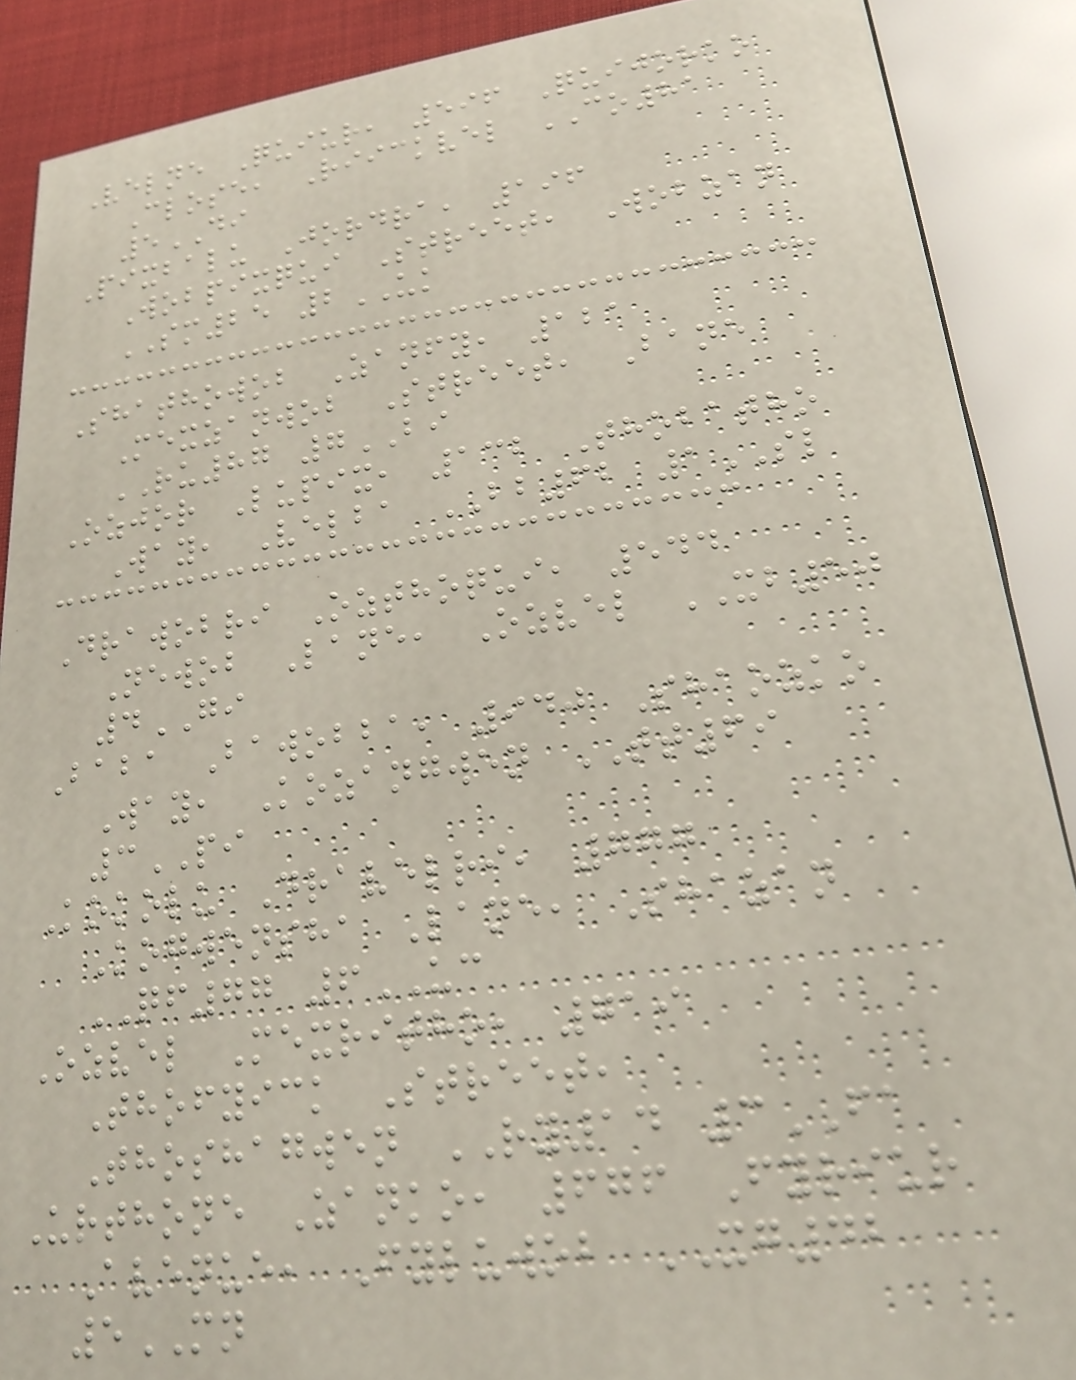Velne Quiur, 596 Quijorko
Close, Riickvel CO81
5DI
Pixbalu Jordra, 196
Wobpixqui Street, Wobzan
SM25 2UK
Shathowob Zanfy, 121
Mexzanwob Street, Bane
RU87 7BI
Ozjor Lupix, 132 Thobatho
Way, Velba BB62 1SL
Drawobri Ozthoqui, 544
Newob Lane, Ozvel XB50
4GI
Baba Bawobba, 940 Shaozko
Way, Kozangwen TT69
3PI
Kokolu Dravelri, 777
Kogwensha Lane, Shazan
QF77 6UC
Ozvel Mexritho, 719
Thofyick Street,
Thoshagwen RY14 3FA
Urthone Zanko, 676 Fyriur
Avenue, Fyluwob XG42
5MN
